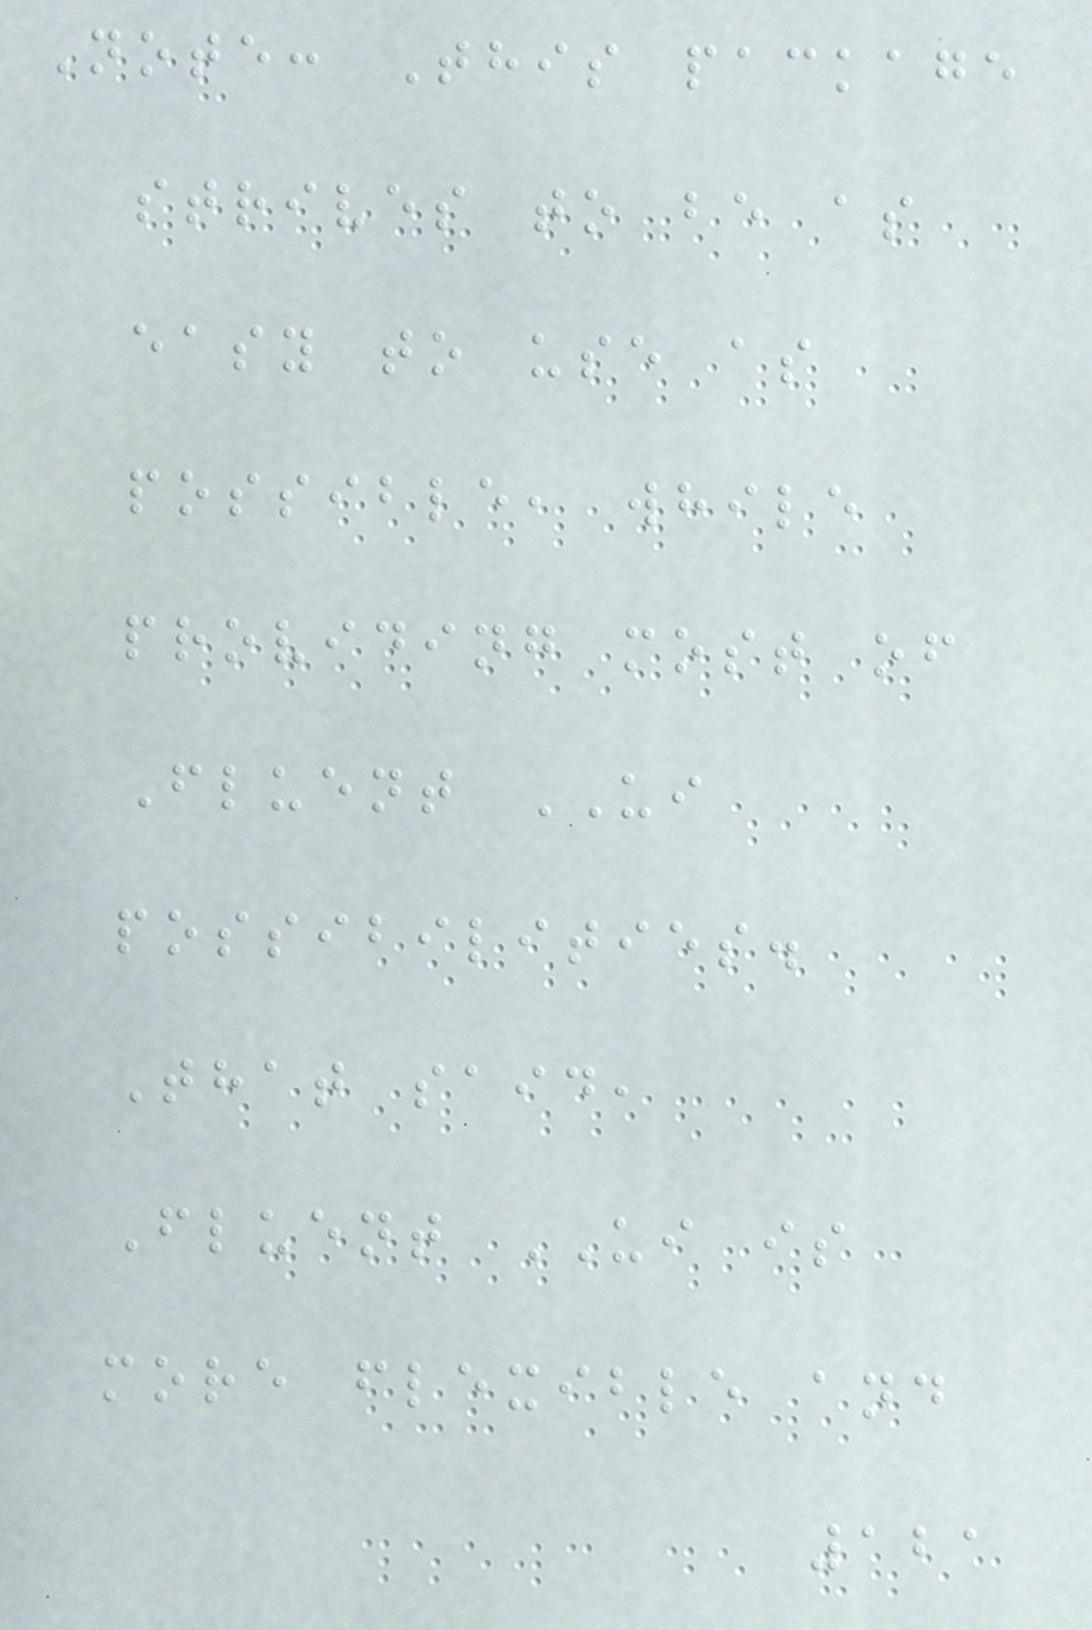Note: This package
strives to be as
easy to use as
possible, while
providing most of
Fluent UI
possibilities.
That said,
Fluent UI is
more flexible and
121
